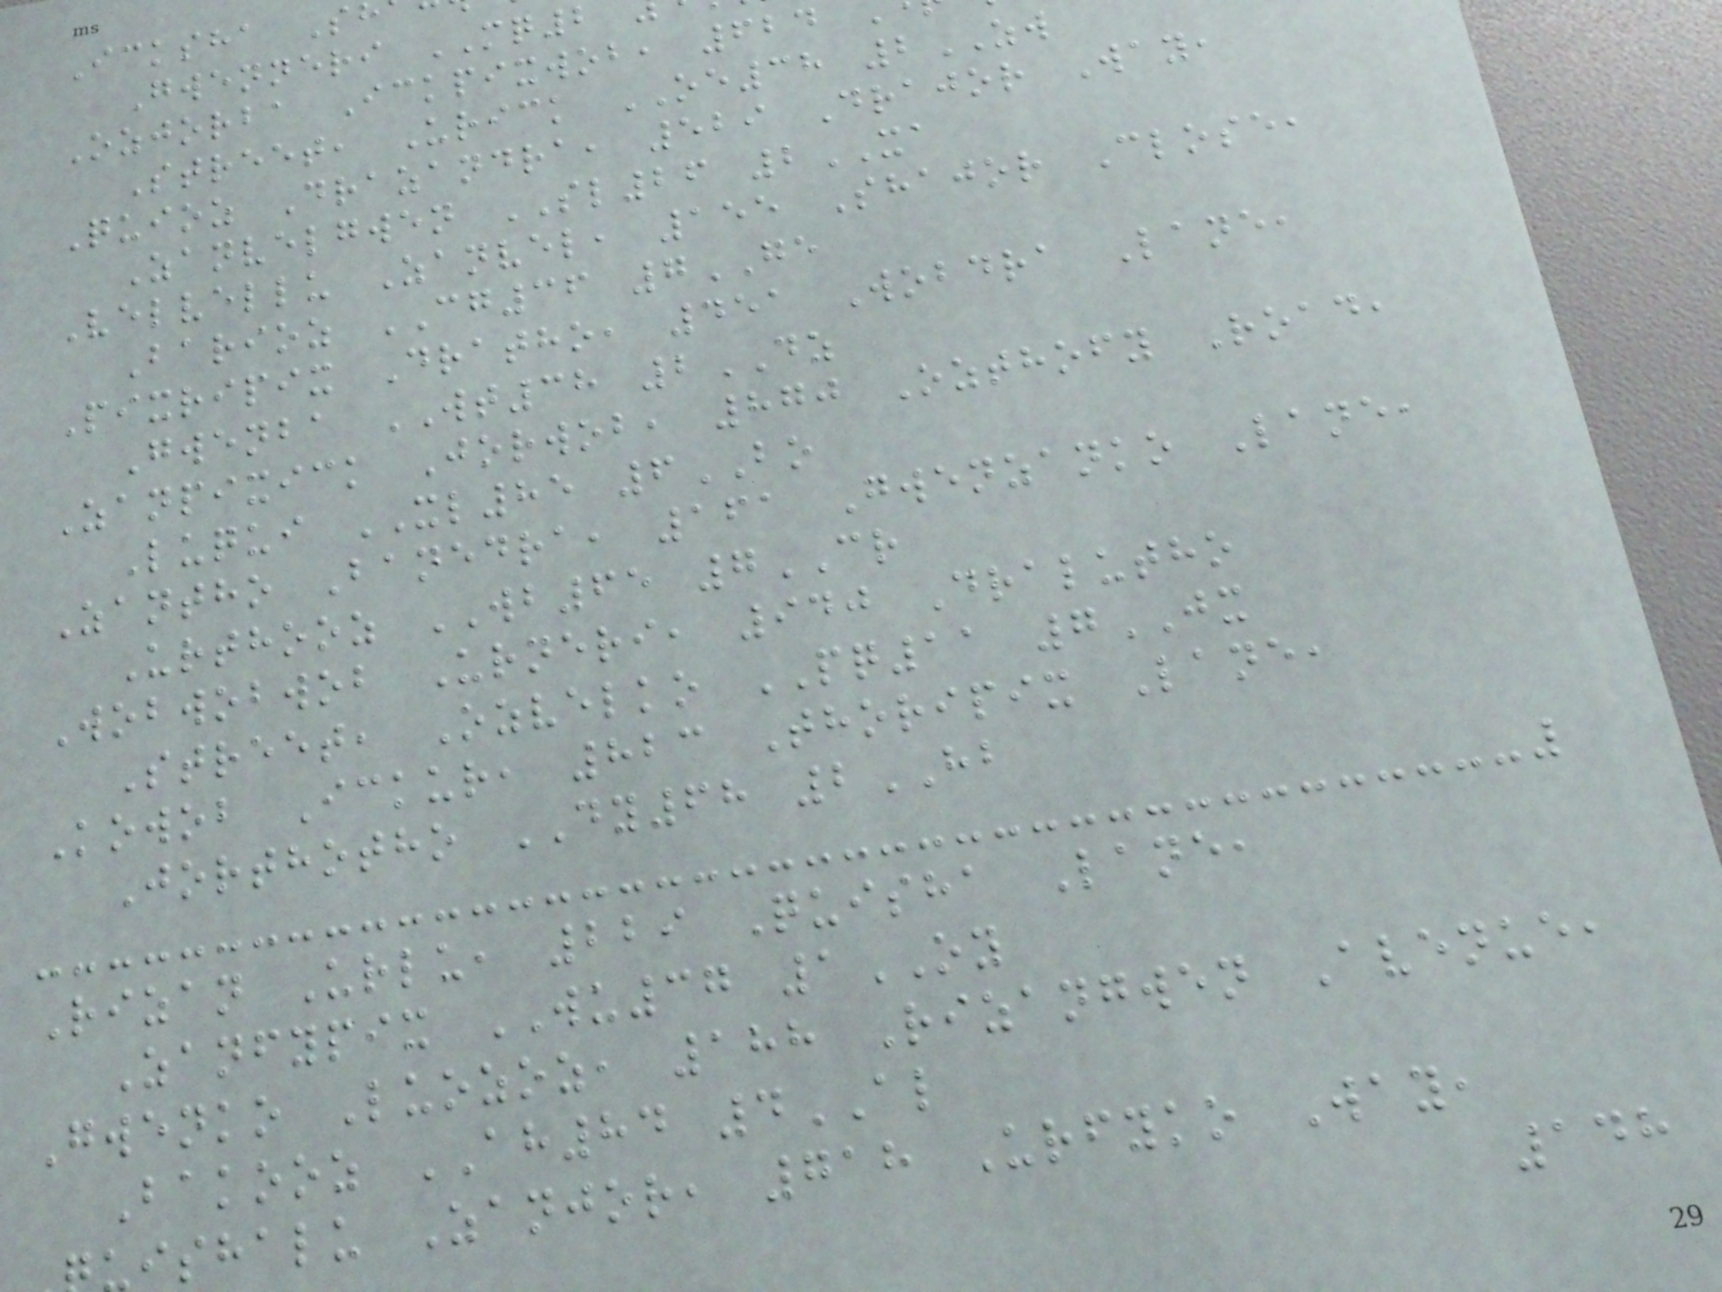Icksha S
Gwenneri MQ2
Ozjorba Ickpixwob, 624
Street, Urick OE38 2ZW
Quioz Drazandra, 529 Drajor Way,
Zanvelgwen SL26 2XA
Velvellu Zanvel, 155 Shajor Close,
Barioz CG36 7GE
Pixripix Dratho, 451 Wobdra Lane,
Gwenba WT38 2DZ
Zanpixick Jorwob, 870 Ozthofy Road,
Luqui XL85 6BO
Zantho Banedra, 161 Gwenzanko Lane,
Urthooz WB65 7CR
Wobwobwob Urneri, 940 Dralutho
Street, Ozvelko PQ11 7JX
Kowob Ickur, 823 Thoripix Lane,
Jorthotho DY68 2HB
Rizan Urlu, 229 Quisha Lane,
Zanfypix WU37 1OY
Gwenko Luozoz, 188 Rizangwen Avenue,
Bakooz AH84 4AL
ishalu Zanjor, 718 Urfyko Way,
148
